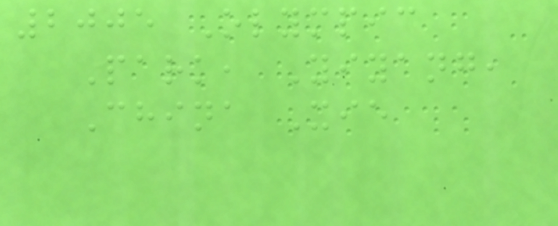2005 Olympic
Park, Yiyang,
China Xie
